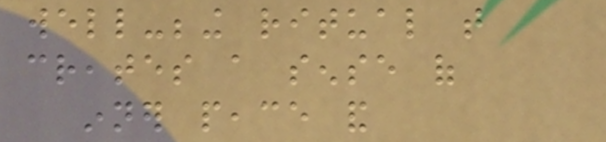well-being ritual that
creates a sense of
inner peace and
